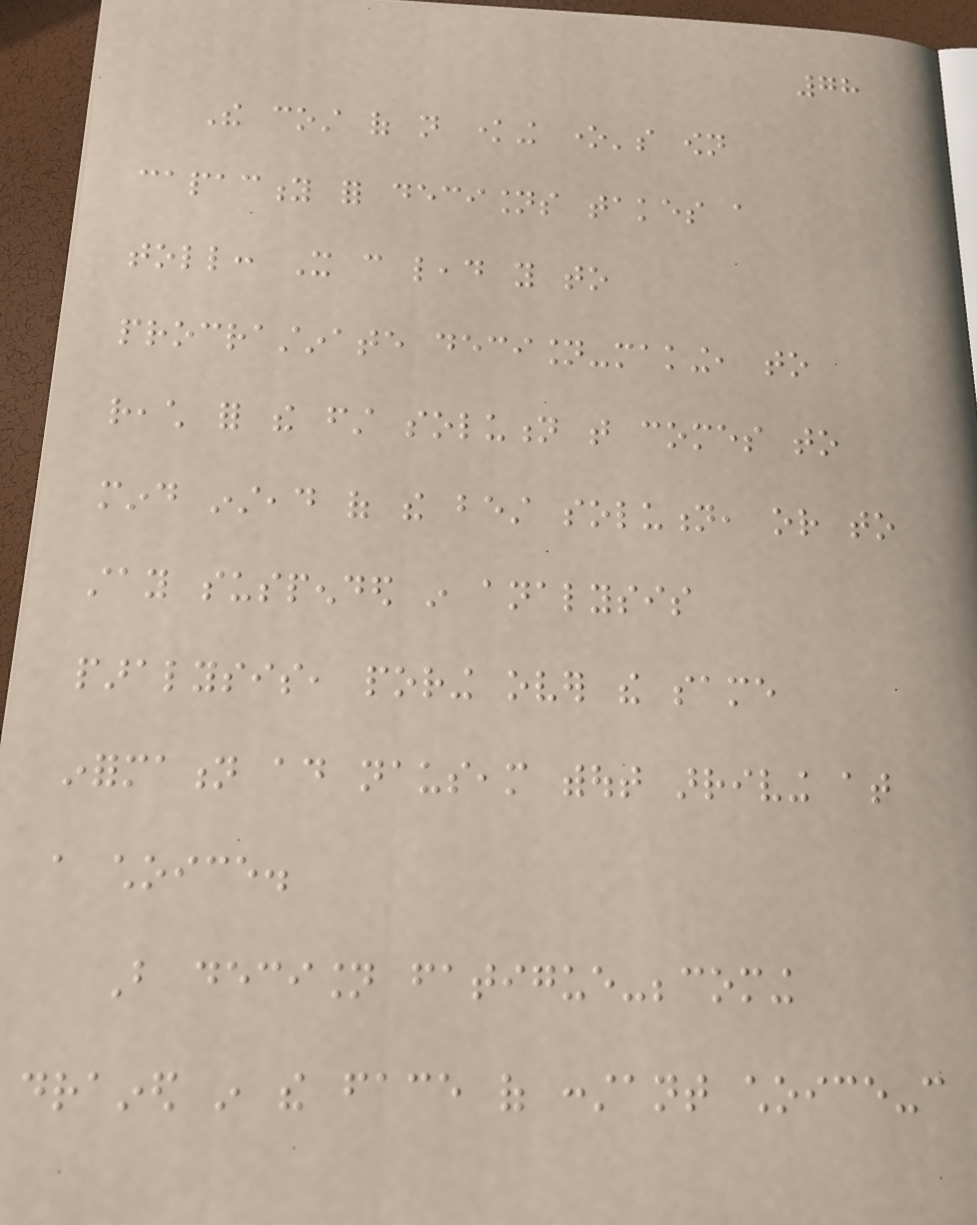78
The cost of not knowing one's own
capacity for decisions takes a
toll: It can lead you to
procrastinate decision-making, to
reach for the first solution that comes to
mind instead of the best solution, or to
stay suspended in analysis
paralysis, poring over the same
information ad nauseam without arriving at
a choice.
But decision fatigue-becoming
drained in the face of constant choice-can
